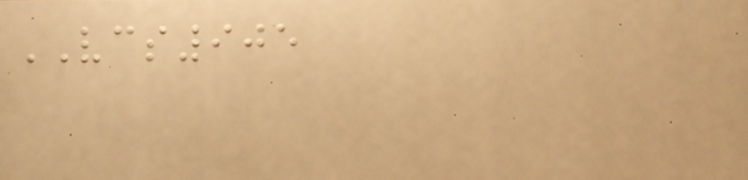VCS905
